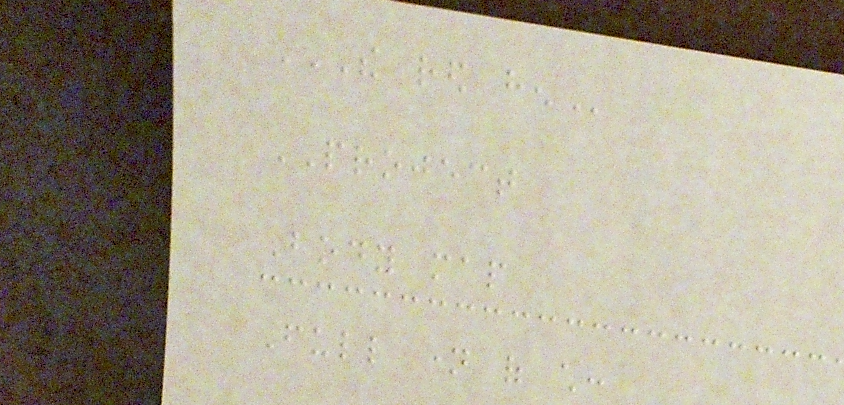THE RED HEN
PROJECT
Body map
Full name of child:
